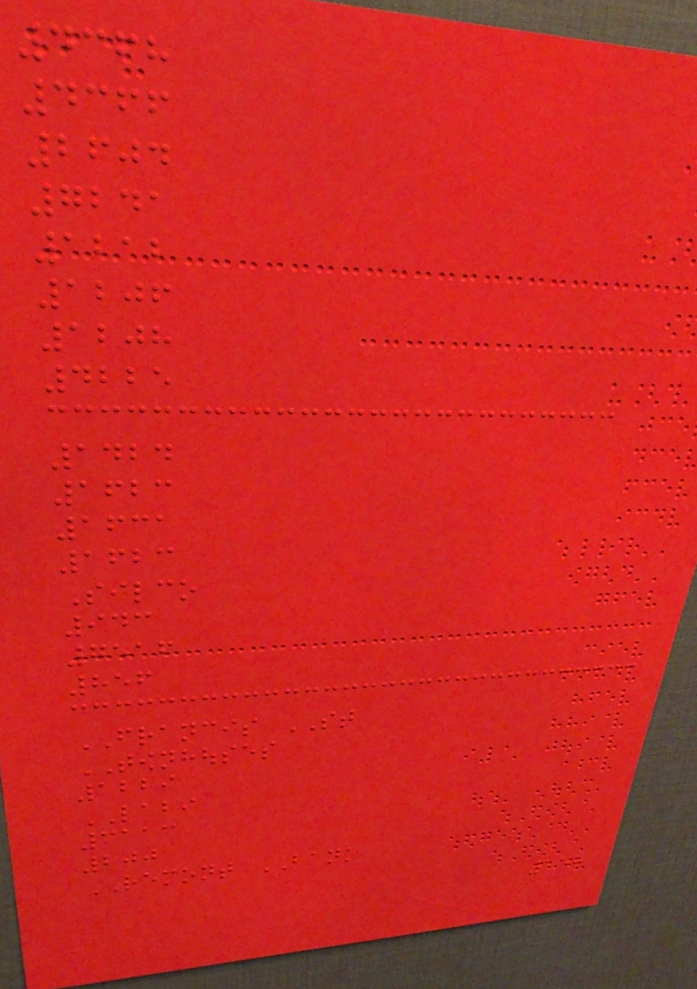4368
4366
2604
7241
1212
1206
1208
4225
1424
1623
1631
1623
Silco
943
7516
856
FRANCIS ST
TOWNHOUSES
1229
LABI
3113
200
REMONT BANK
158
